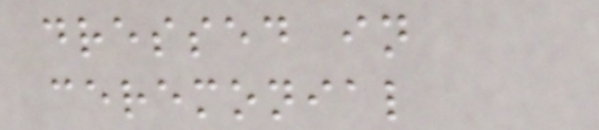dressed in
ceremonial
